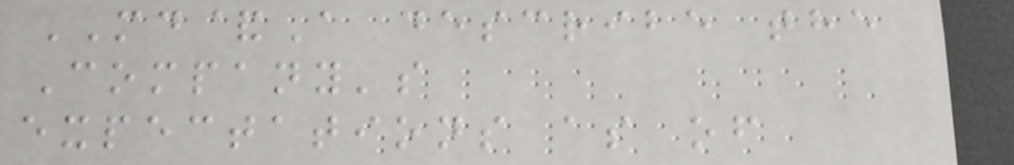MD&A describe the
Company's
expectations as of
